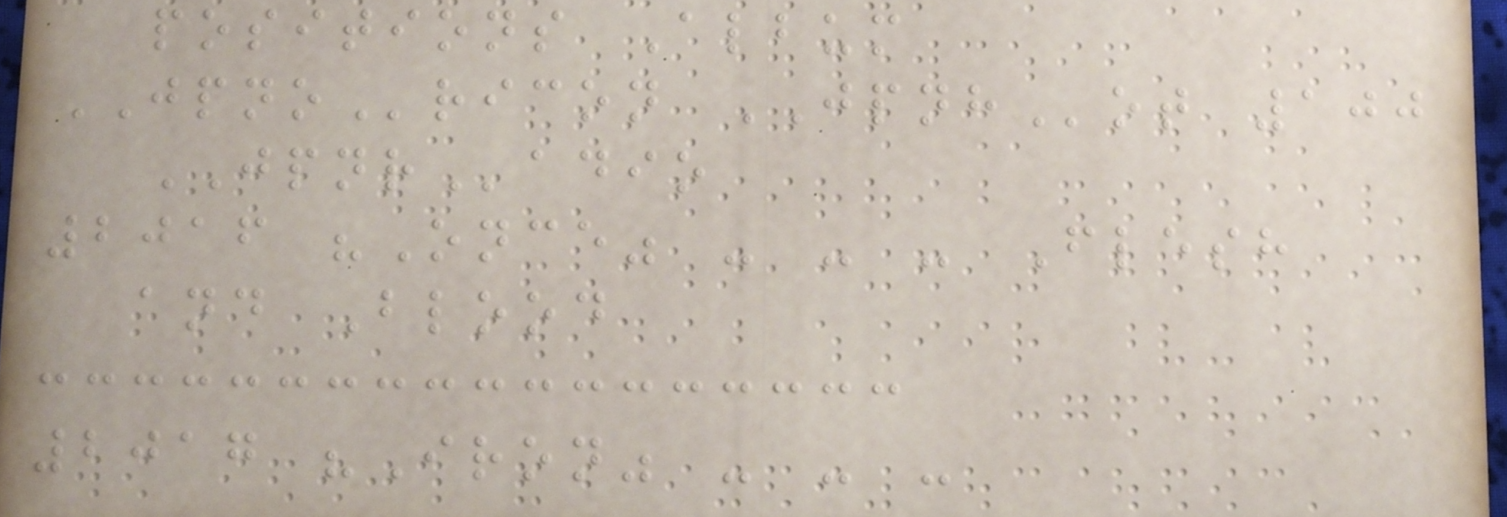positions Album
JPNOricon JPNHot 100
JPNRadio
2016 "Once" - - - Flesh
and Blood
2017 "Iron" - - -
